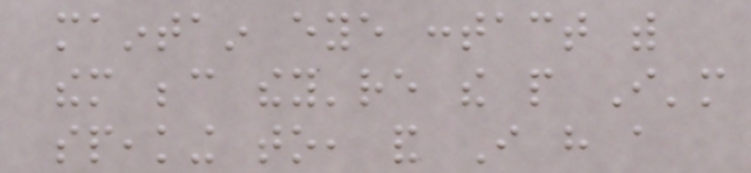maintain eye contact with
them because they're the people I'm
speaking to, and I have a
